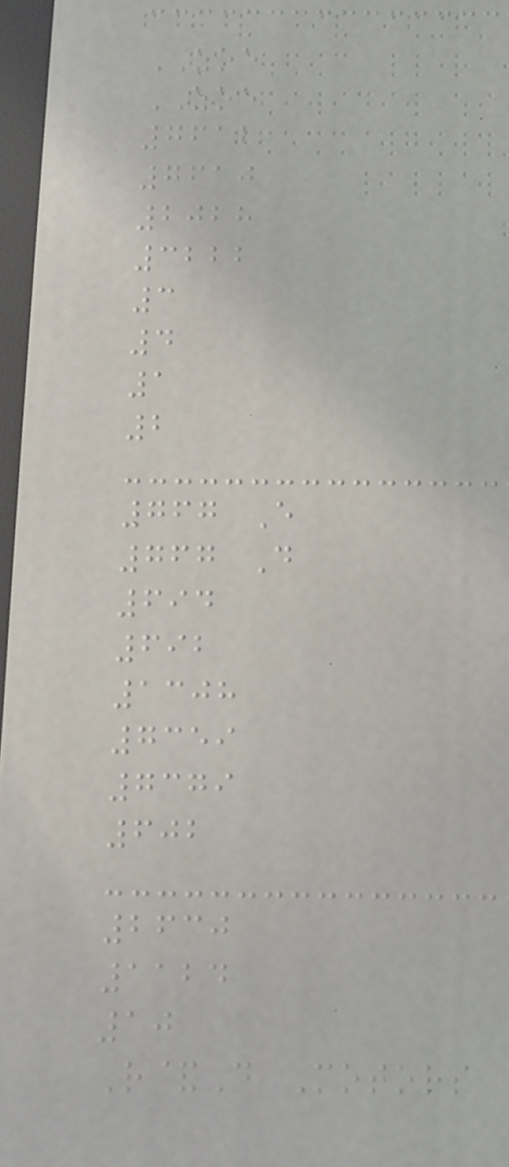ZOE
ZOE
7612
7610
2028
3222
3
4
1
2
767 E
767 D
694
692
1308
7359
7379
602
2630
1124
10
R&D Motors
